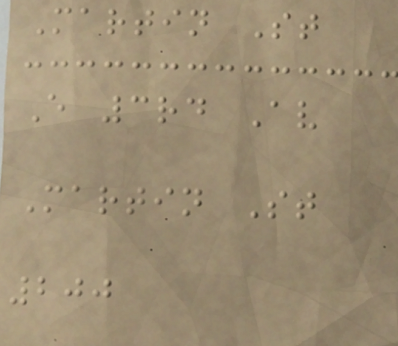Martin St
E 3rd Av
Martin St
200
